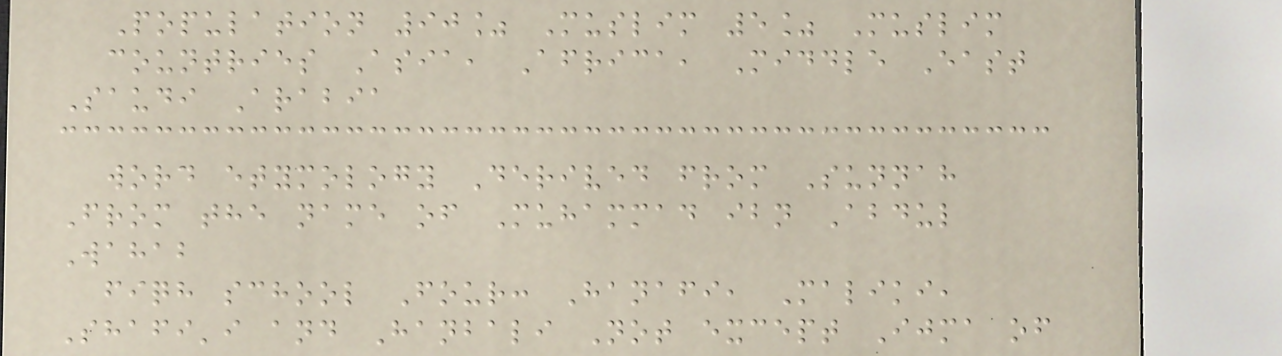Population 90% Muslim 5% Muslim
countries Asia, Africa, Middle East
Saudi Arabia
word etymology Derived from Sunnah
From the name of Muhammad ibn Abdul
Wahab
fiqh school Four: Hanafi, Maliki,
Shafi'i and Hanbali Not except Ijma of
